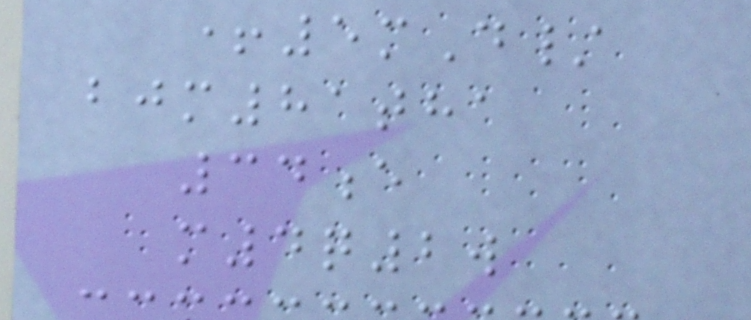+5mD/
bjm81tha
34e
m4q2w
